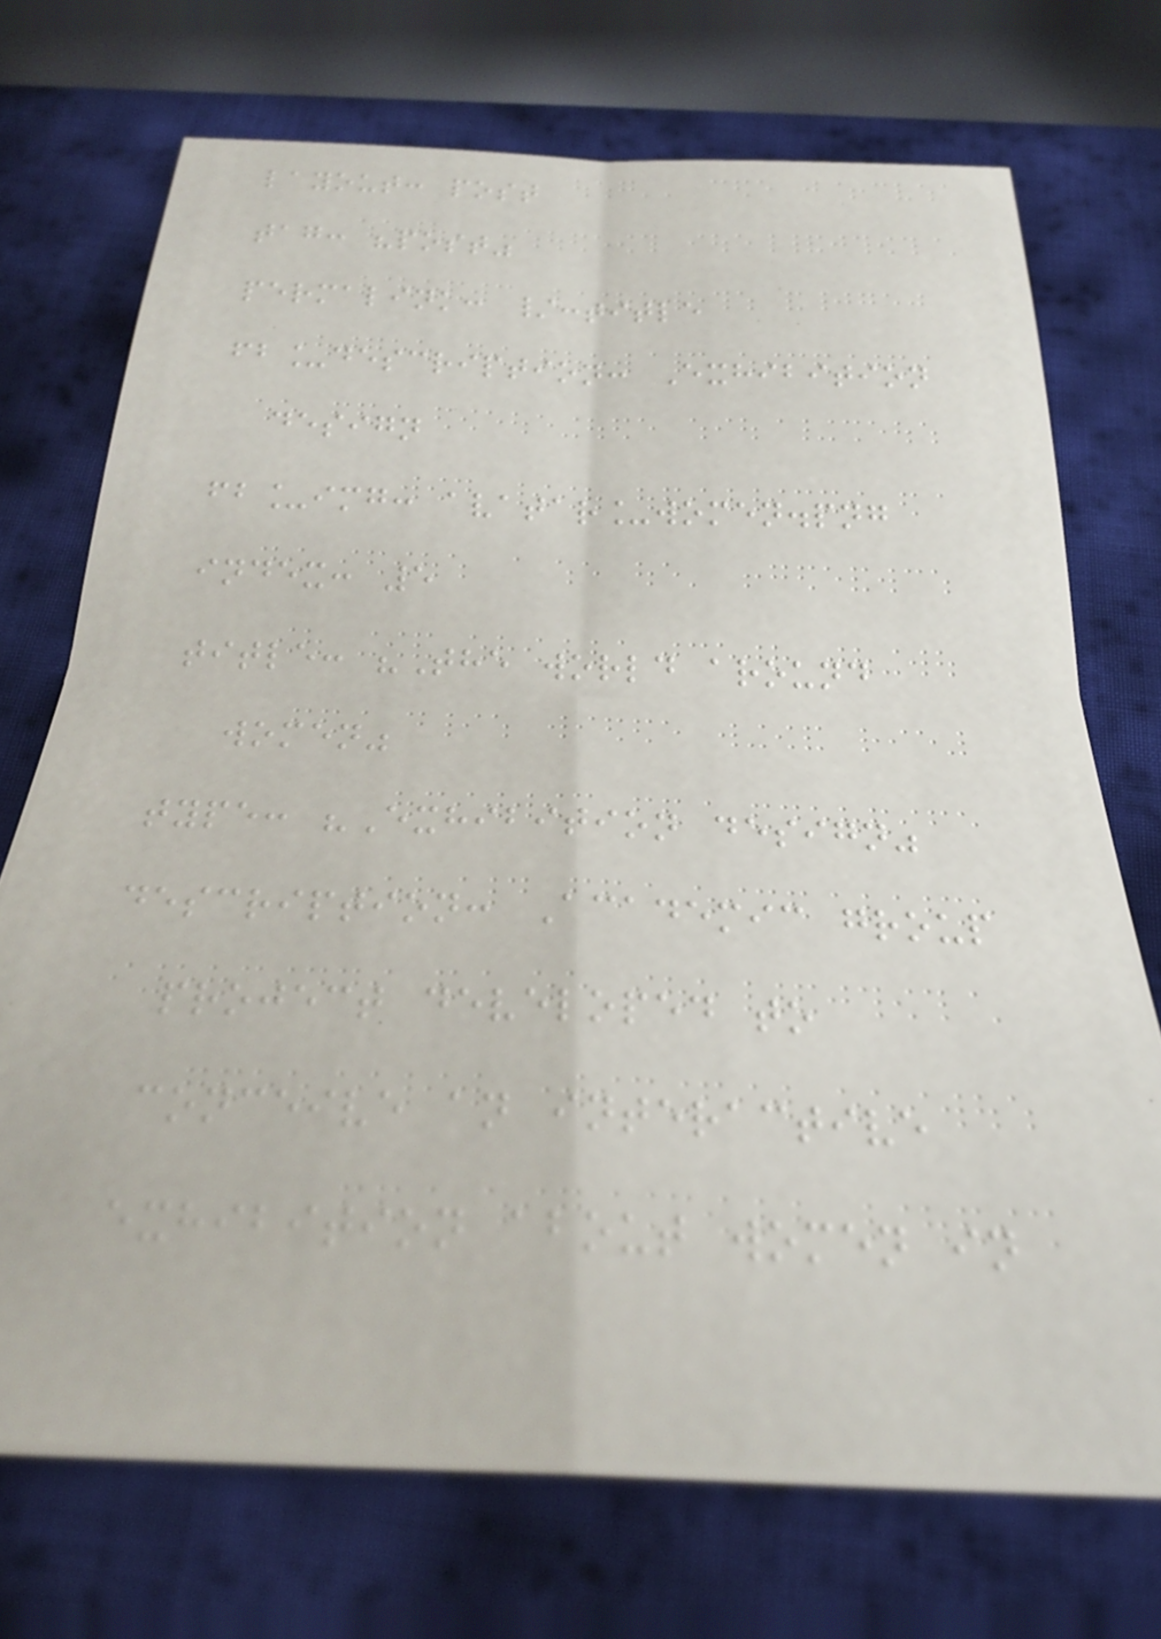layout: post
tag: "post"
permalink: /:title
fb_description: Exhibition
design
fb_img: avatar_women.png
index: 5
title: "The world around
women"
type: "Exhibition design"
description: Academic group
project developed to
conceive an interactive
exhibition about women in
